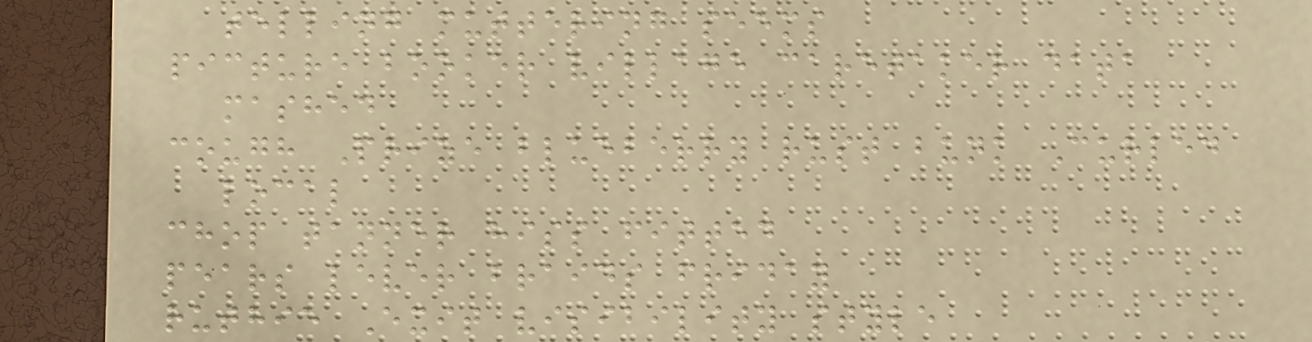telling muttering seems
picture booker village caretaker data
mashed
cough Prize blueberry rust bunk Curled
local
chop tanner hiss fitted
pears lever braids friday
ruthie Exit visibility style
